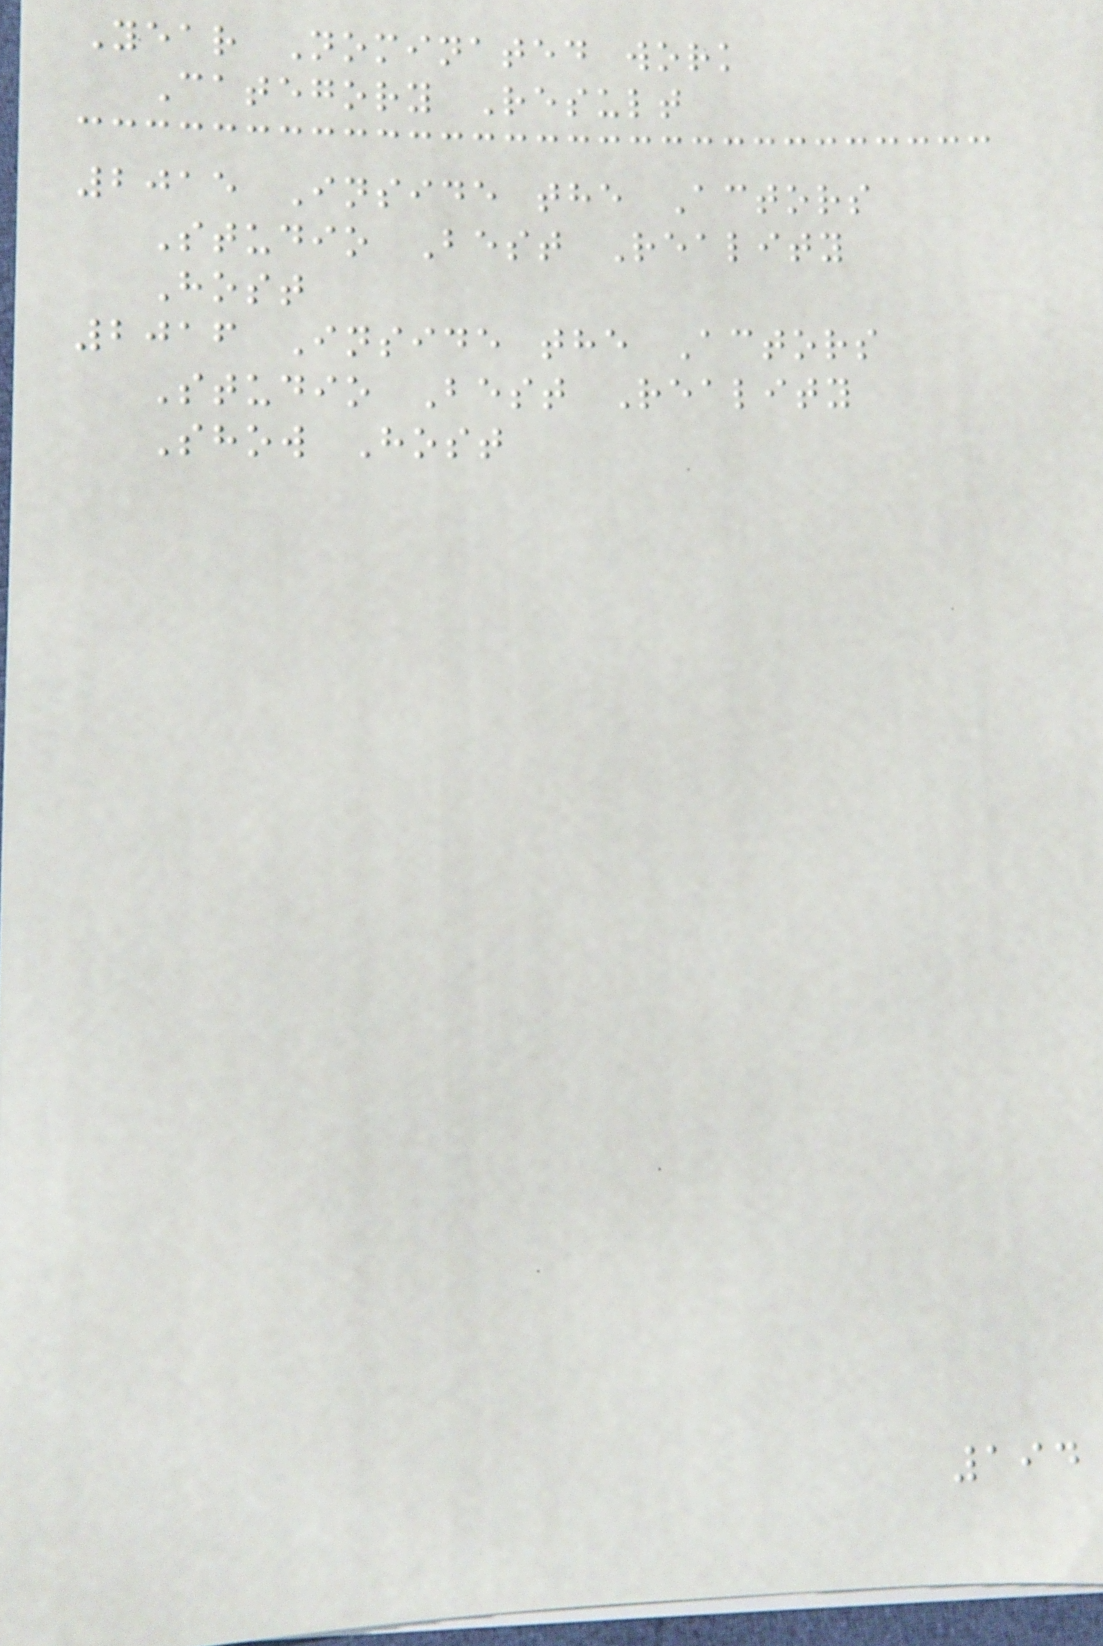Year Nominated work
Category Result
2015 Inside the Actors
Studio Best Reality
Host
2016 Inside the Actors
Studio Best Reality
Show Host
194
